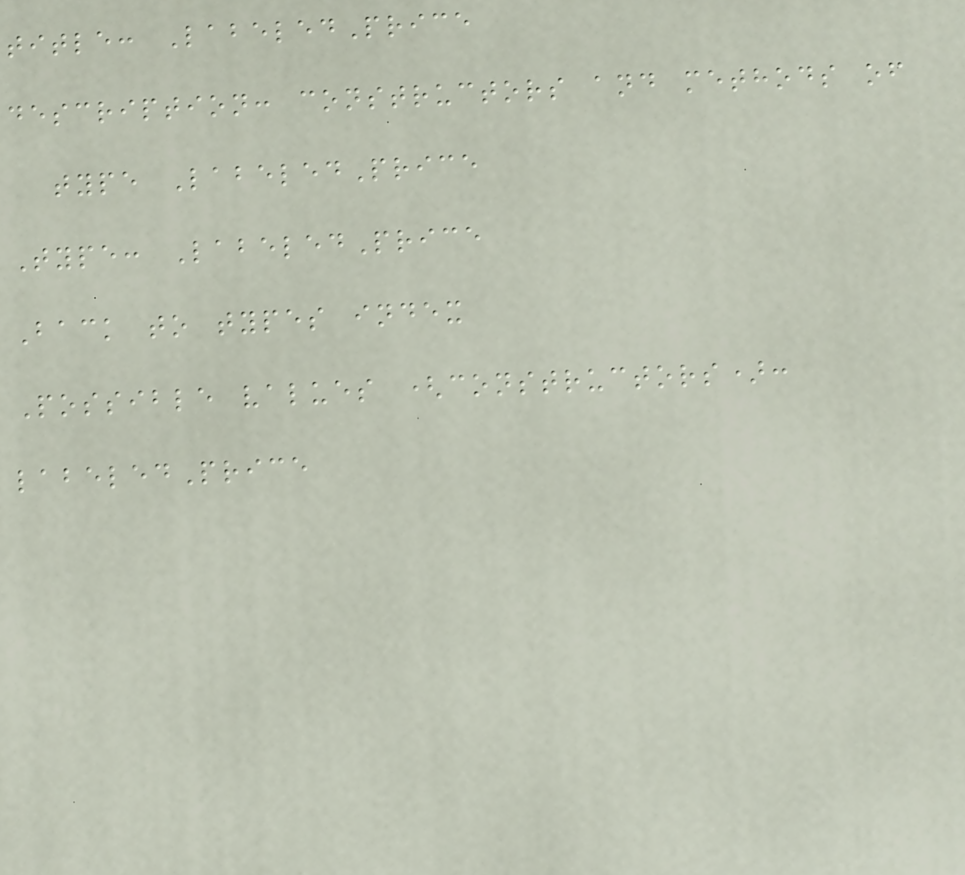title: LabeledPrice
description: constructors and methods of
type LabeledPrice
Type: LabeledPrice
Back to types index
Possible values (constructors):
labeledPrice
